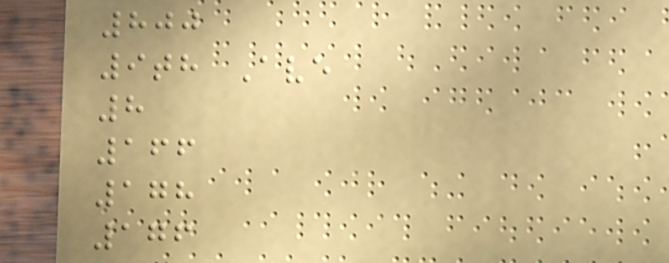800
9th Ave
8
166
178
176
